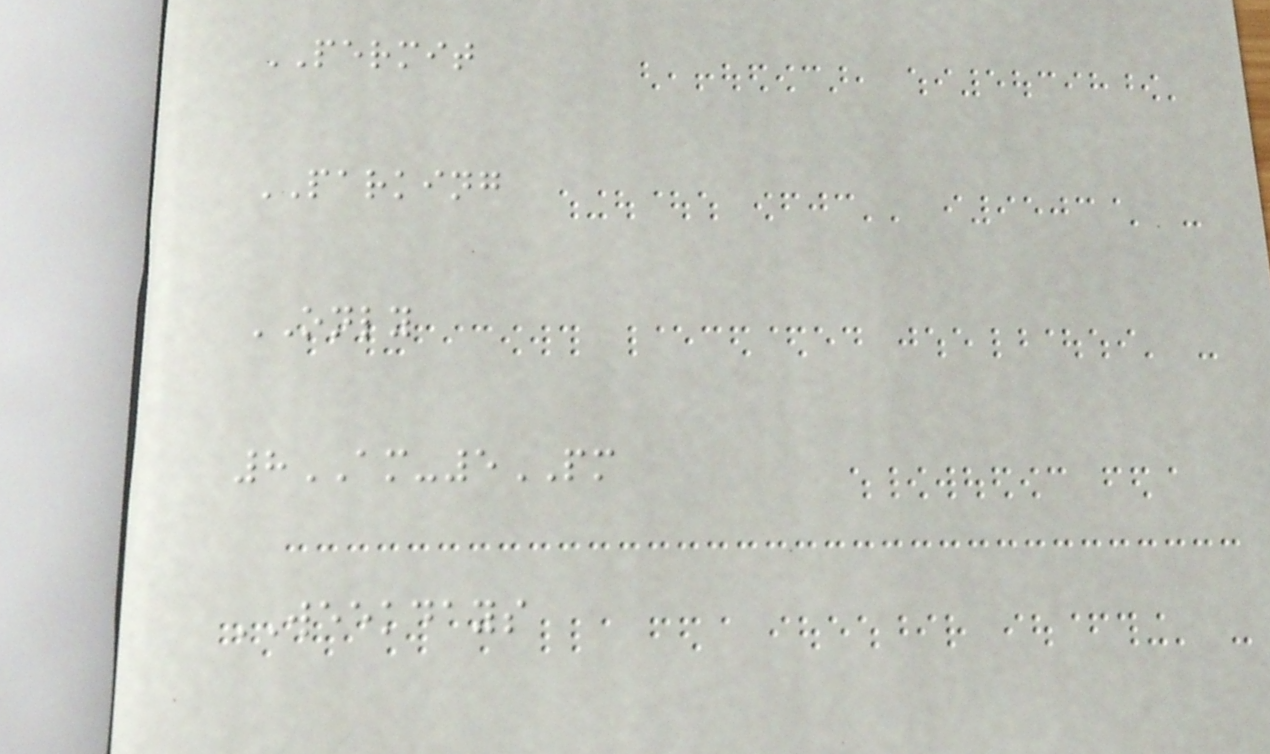PERMIT
PARKING
ONLY
8AM-5PM
WEEKDAYS
